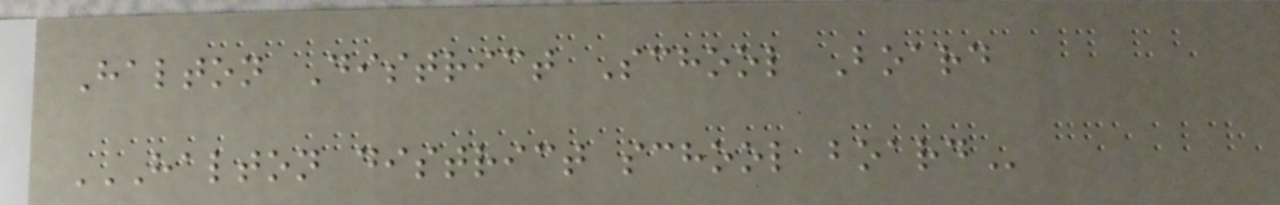Halton District School Board
HALTON DISTRICT SCHOOL BOARD
